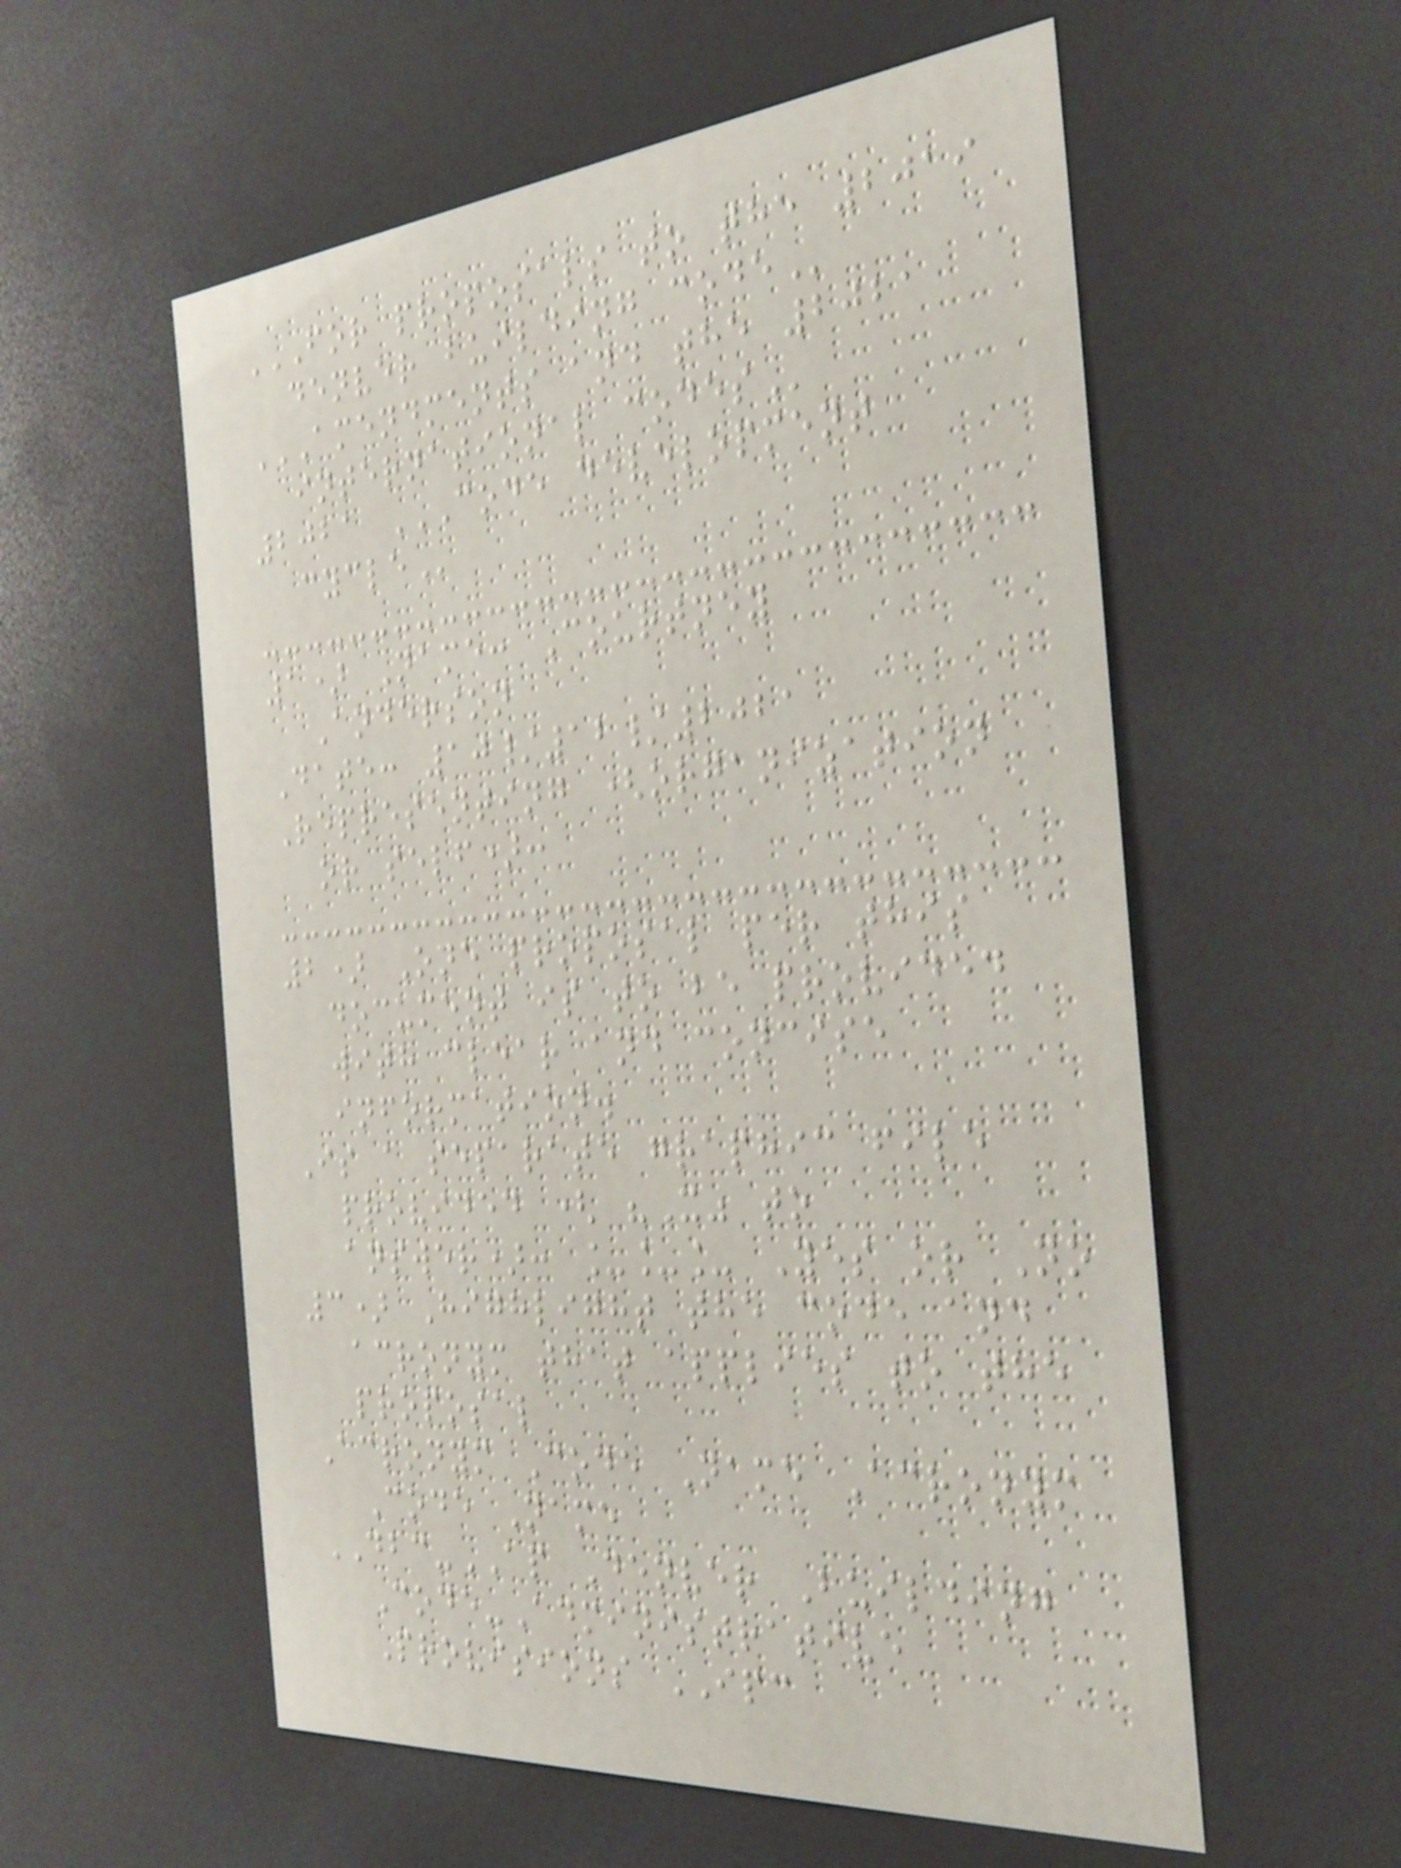FOR PROPOSALS TO THE 2019
DENVER BUILDING CODE
AMENDMENTS AND THE 2021
INTERNATIONAL CODES
2021 CODE DEVELOPMENT
CYCLE
1) Name: Courtney
Anderson
Date: 10/12/2021
Representing (organization
or self):
2) One proposal per this
document is to be provided
with clear and concise
information.
Is a separate graphic file
provided ( "X" to
answer): ___ Yes or No
3) Highlight the code and
acronym that applies to the
proposal
Acronym Code Name Acronym
Code Name
DBC-AP Denver Building
Code-Administrative
Provisions IPC
